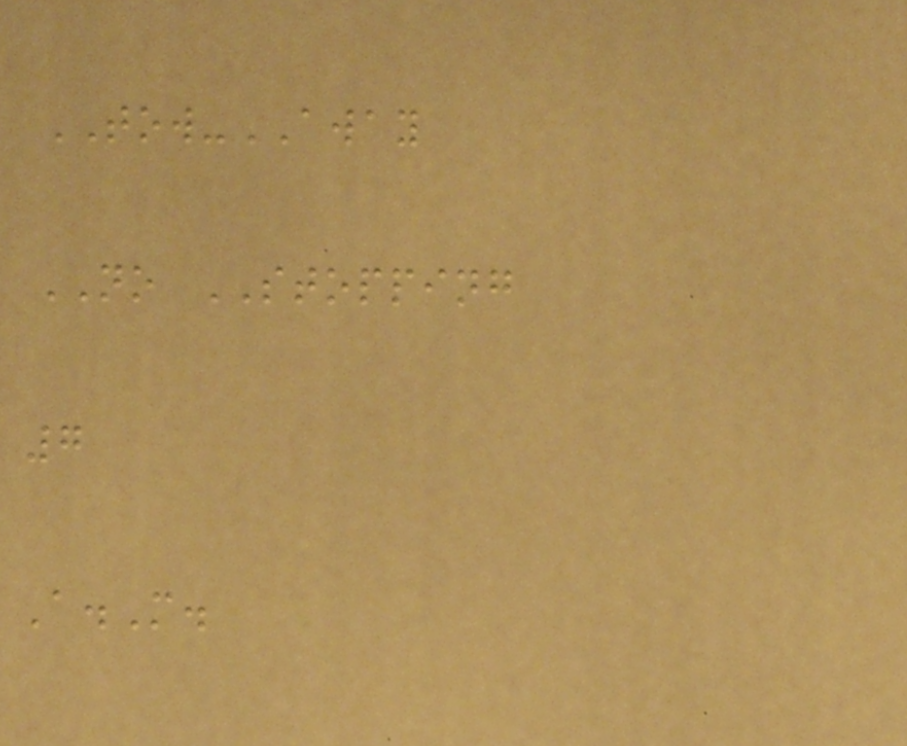TOW-AWAY
NO STOPPING
7
A.M.
